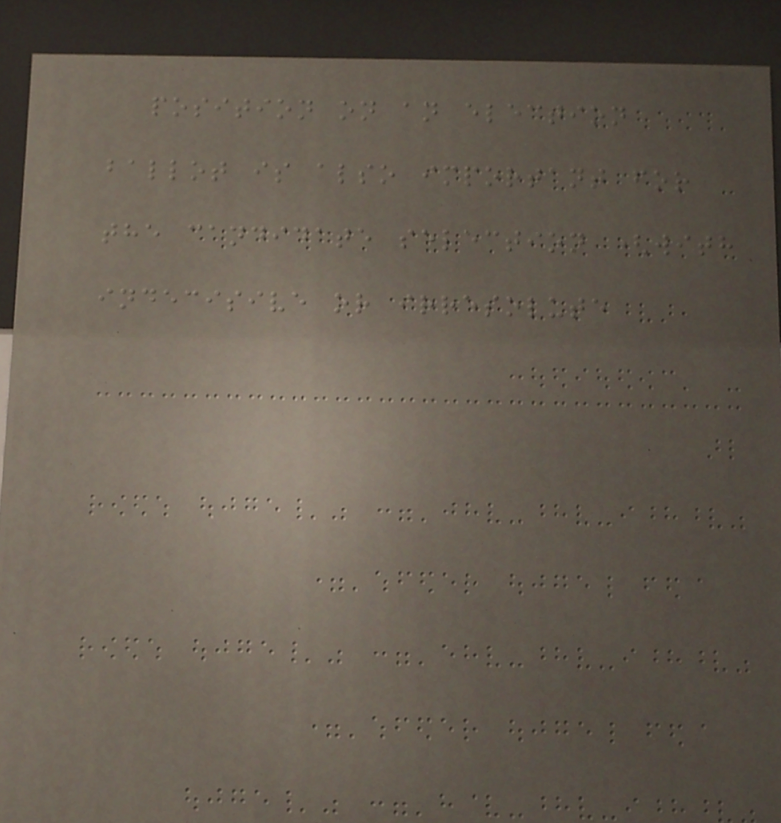position on an election
ballot is also important for
the candidate selection (with
indecisive or irresolute
